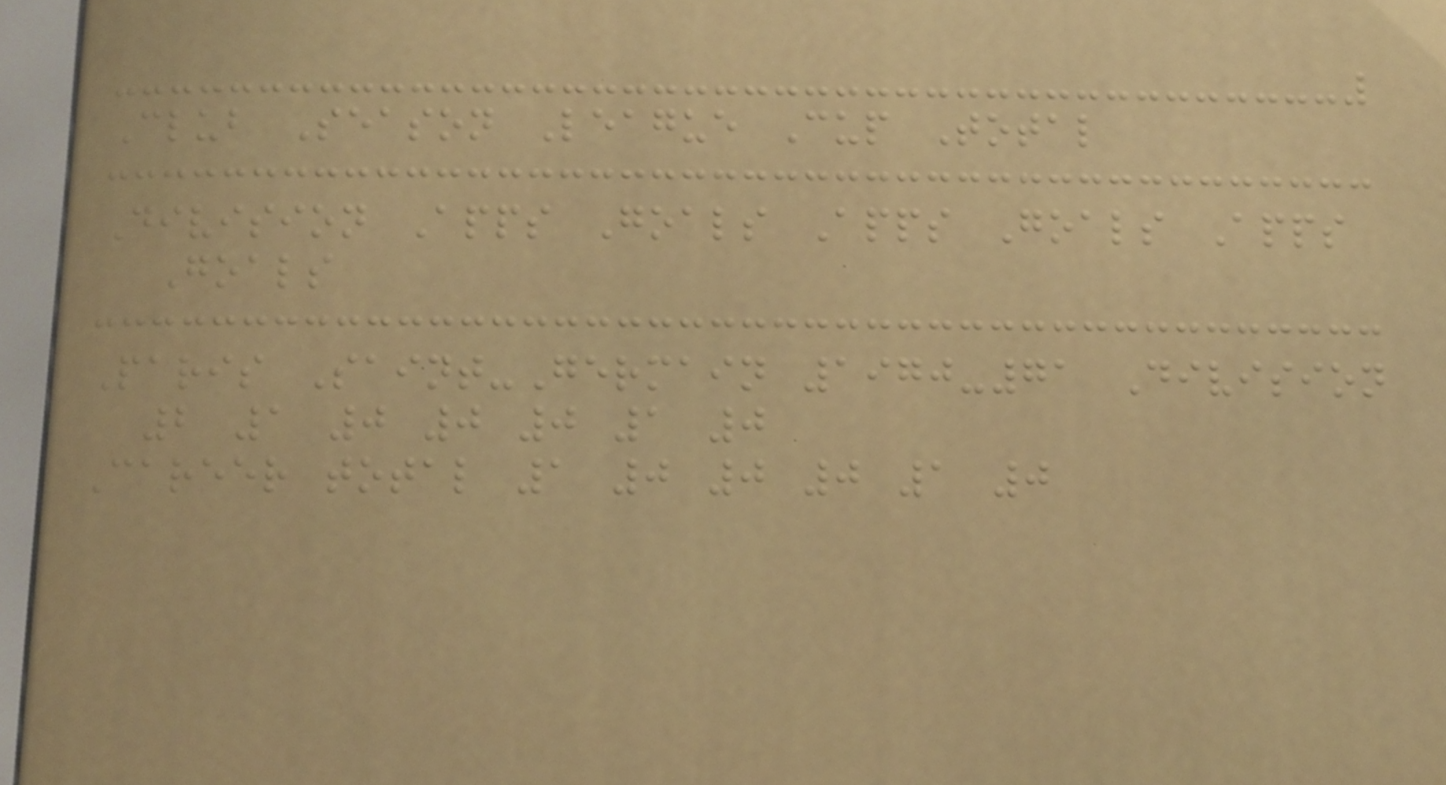Club Season League Cup Total
Division Apps Goals Apps Goals Apps
Goals
Paris Saint-Germain 1970-71 Division
2 1 0 0 0 1 0
Career total 1 0 0 0 1 0
